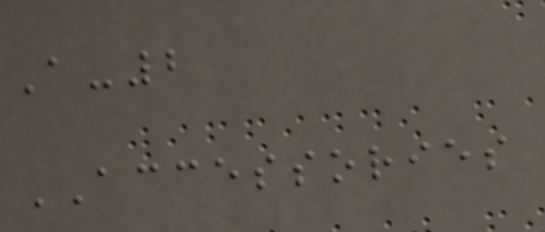A-2
ACCESSORIES
